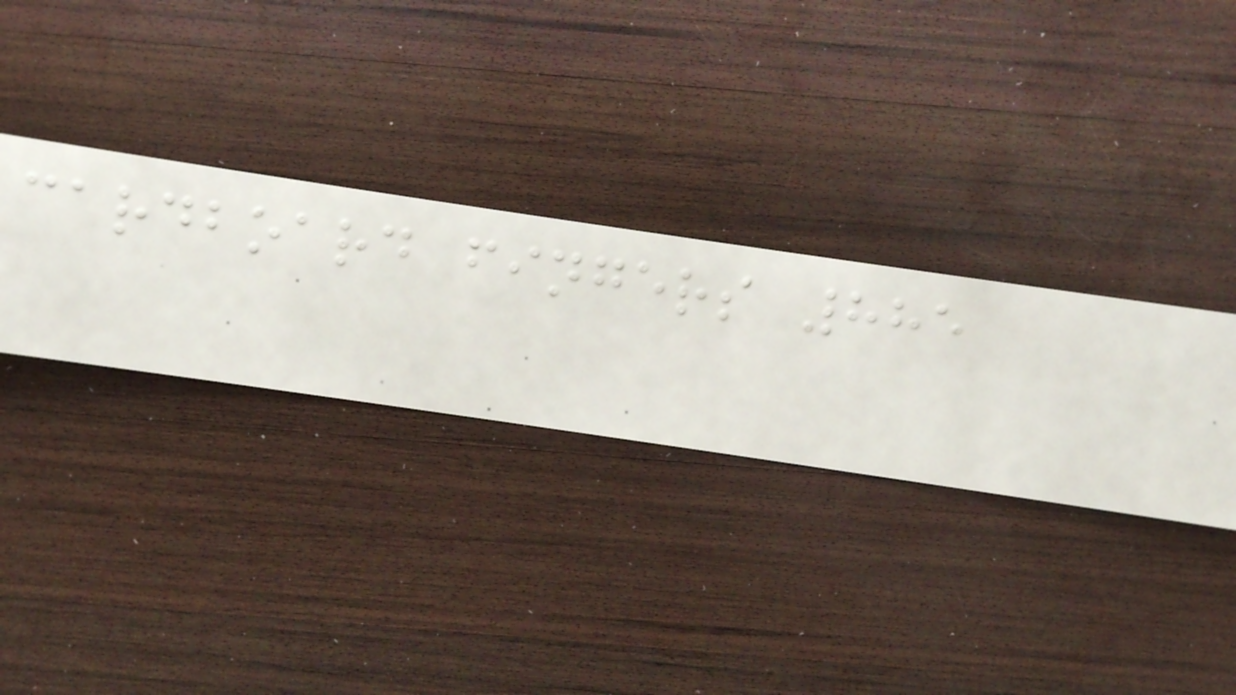cardboard fingers 885
